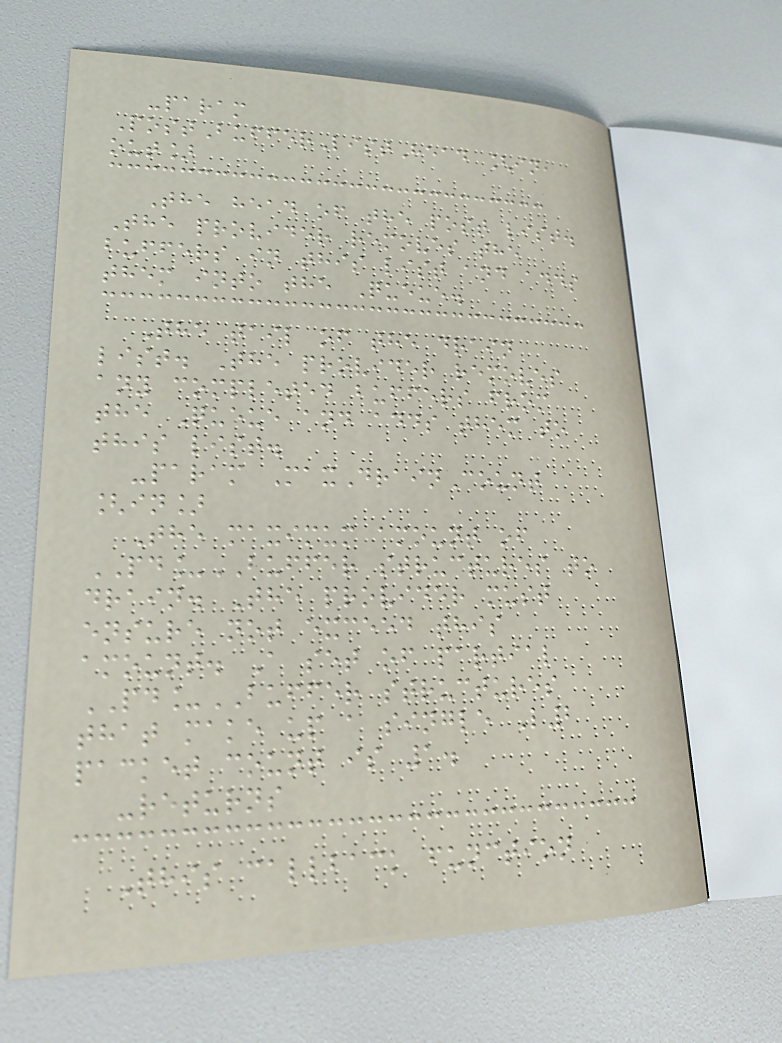-param
PostBufferListHead [in,
out]
The head of the post list.
The provider removes the
buffers in this list and adds
them into the Queue.
The tail of the drain
list. The provider removes
any completed buffers from
the Queue and adds them to
this list.
-param MaxDrainCount
[in]
The maximum amount of
PD_BUFFER structures to
drain. The provider must
ensure not exceed this
amount. A set of partial
PD_BUFFER structures
that make up a single L2
packet count is 1.
-returns
This callback function
